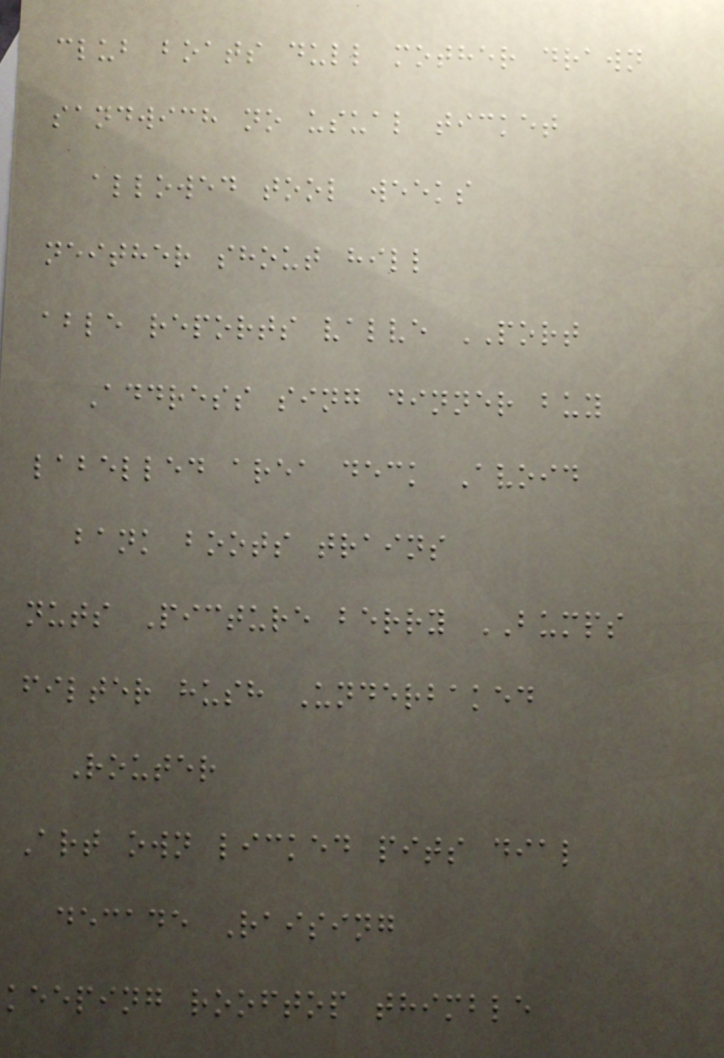club boats dull mother drawn
sandwich no usual ticket
allowed tool weeks
neither shout hill
able reports valve PORT
Address sing dinner buy
labelled area deck Avoid
bank boots trains
nuts Picture berry BUMPS
filter hush Underbaked
Router
Art own licked pits dial
decade Raising
keeping rooftop thimble
